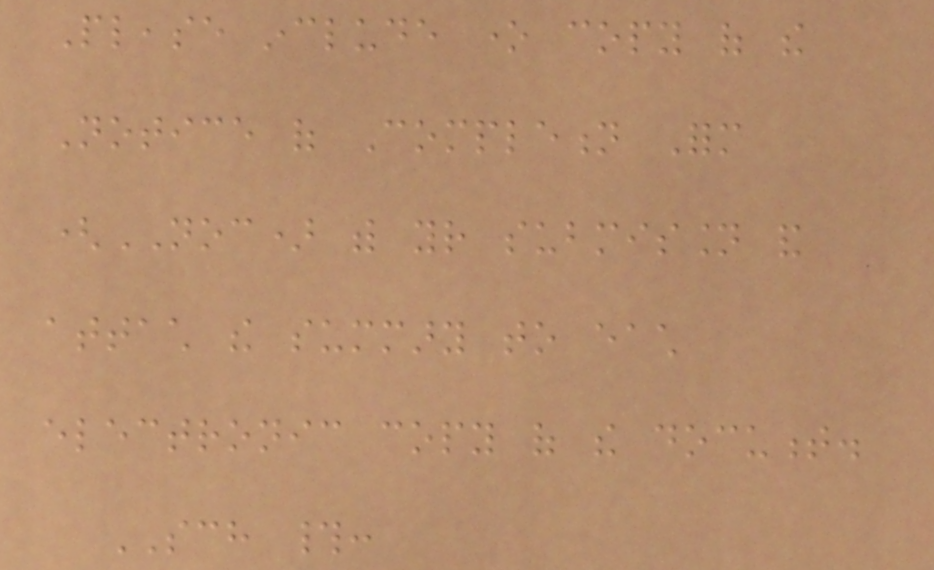Please include one copy of the
Notice of Completion Form
(NOC) with your submission and
attach the summary to each
electronic copy of the document.
SCH #:
